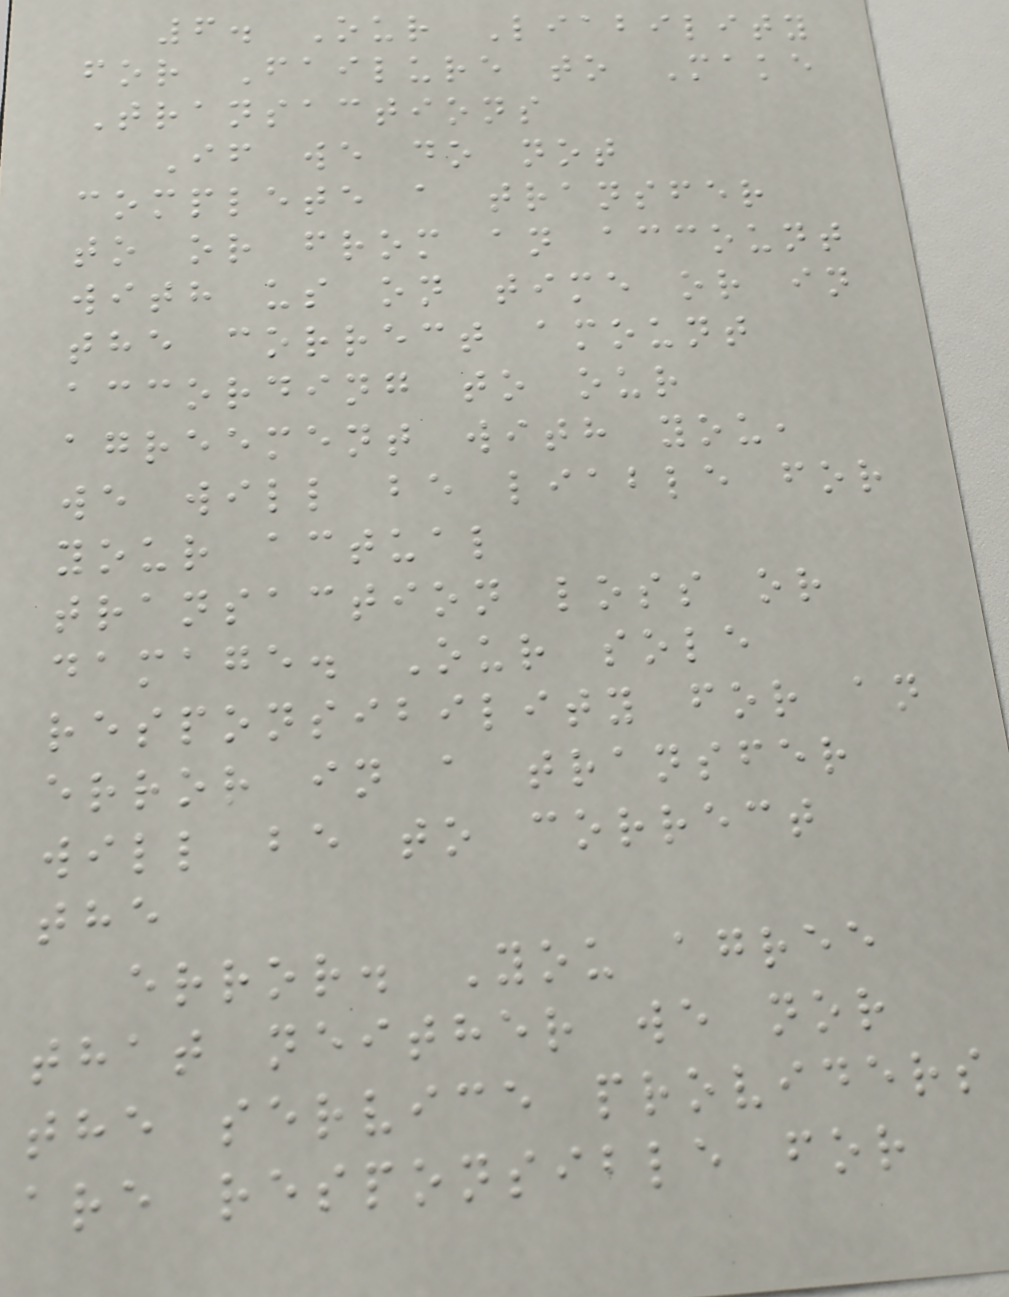6. Our Liability
for Failure to Make
Transactions
If we do not
complete a transfer
to or from an account
with us on time or in
the correct amount
according to our
agreement with you,
we will be liable for
your actual
transaction loss or
damage. Our sole
responsibility for an
error in a transfer
will be to correct
the
error. You agree
that neither we nor
the service providers
are responsible for
